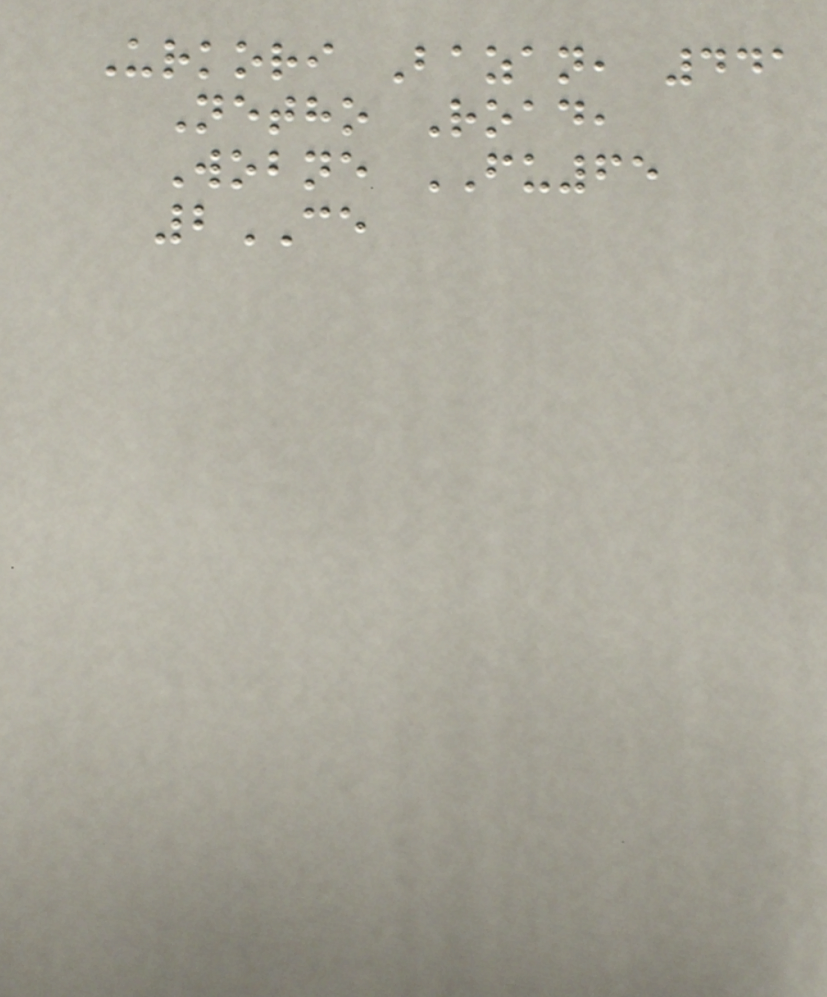Urkori Bazan, 441
Netho Road,
Wobne FU65
2CE
